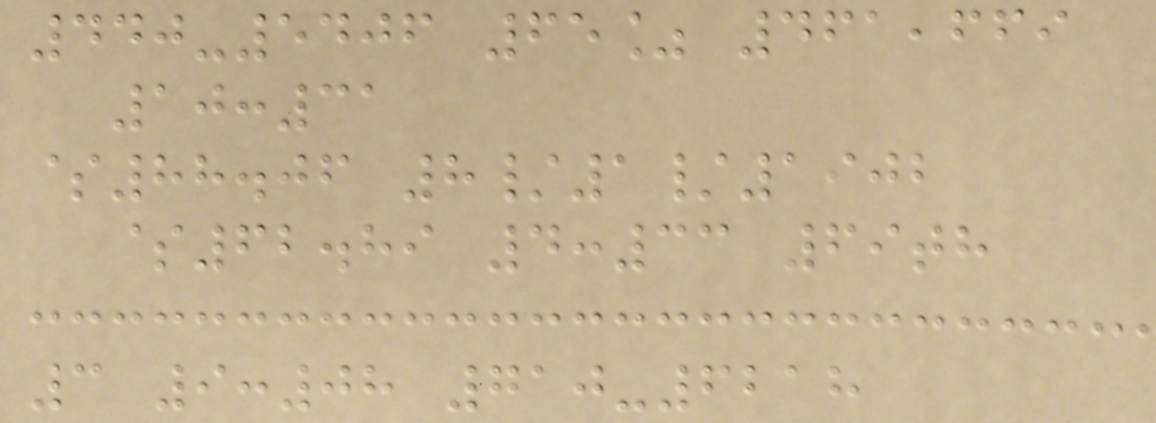440-5406 65% 461,669
10:31
$88.06 8/1/1902
$62.89 4:33 69th
3 9:08 710-6218
